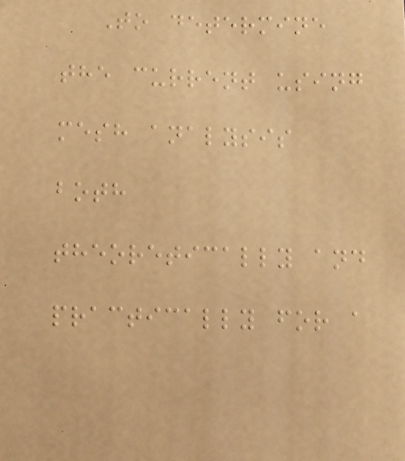To determine
the current using
mesh analysis
both
theoretically and
practically for a
